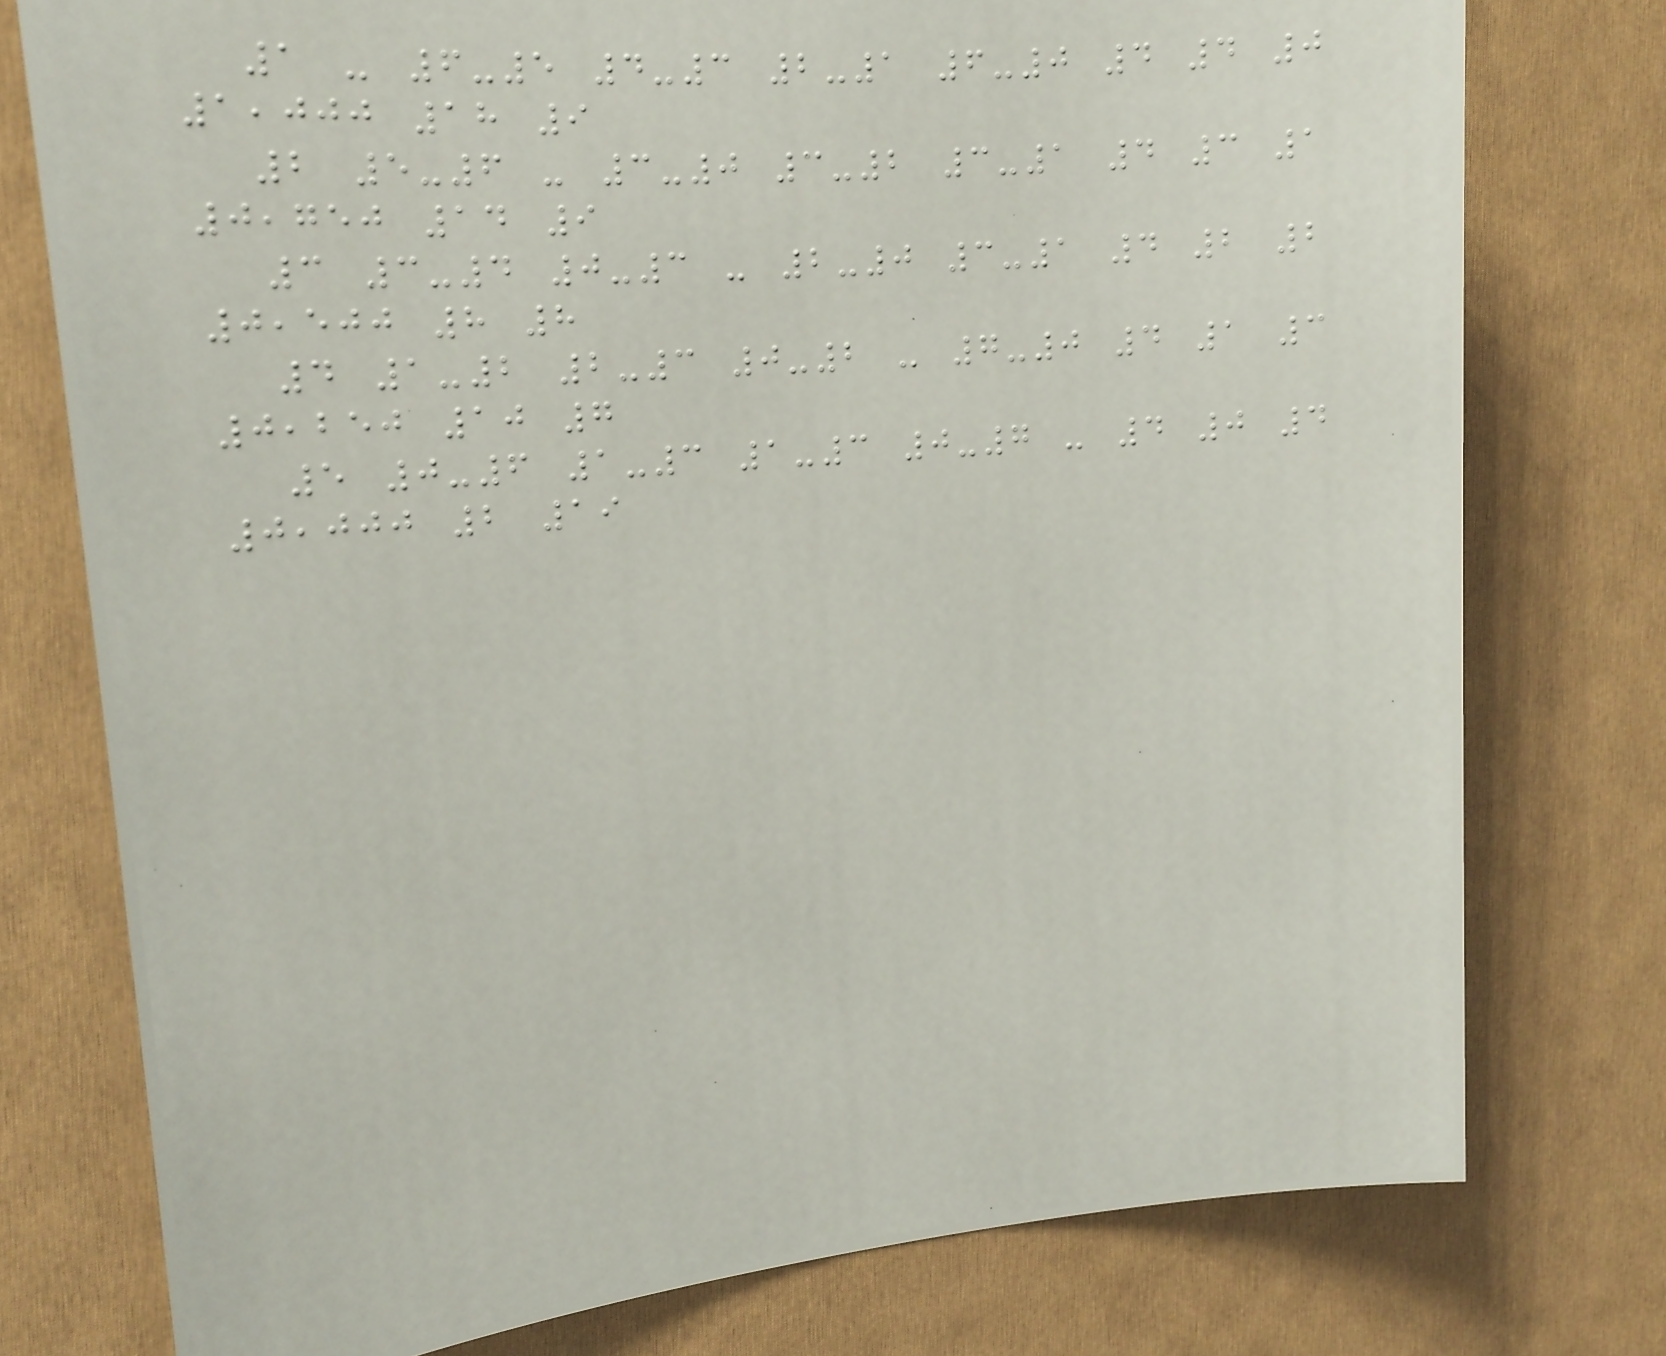1 - 6-5 4-3 2-1 6-0 4 4 0
1,000 18 9
2 5-6 - 3-0 3-2 3-1 4 3 1
0,750 14 9
3 3-4 0-3 - 2-0 3-1 4 2 2
0,500 8 8
4 1-2 2-3 0-2 - 7-0 4 1 3
0,250 10 7
5 0-6 1-3 1-3 0-7 - 4 0 4
0,000 2 19
